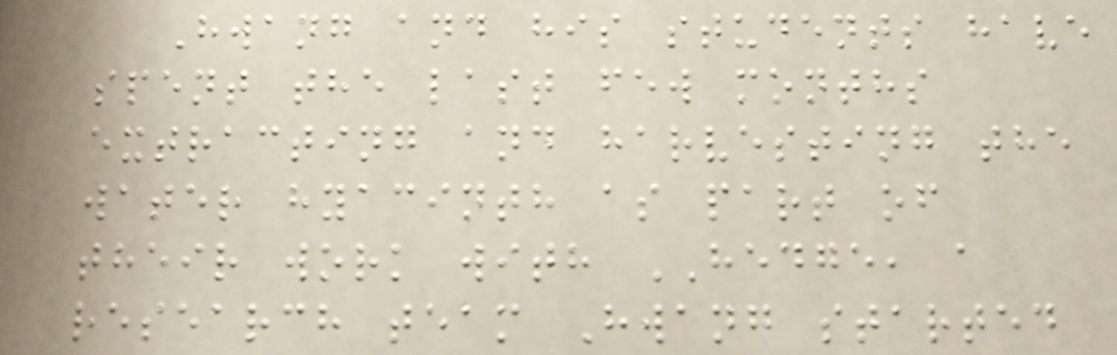Hwang and his students have
spent the last few months
extracting and harvesting the
water hyacinth as part of
their work with HEDGE, a
research team Hwang started
